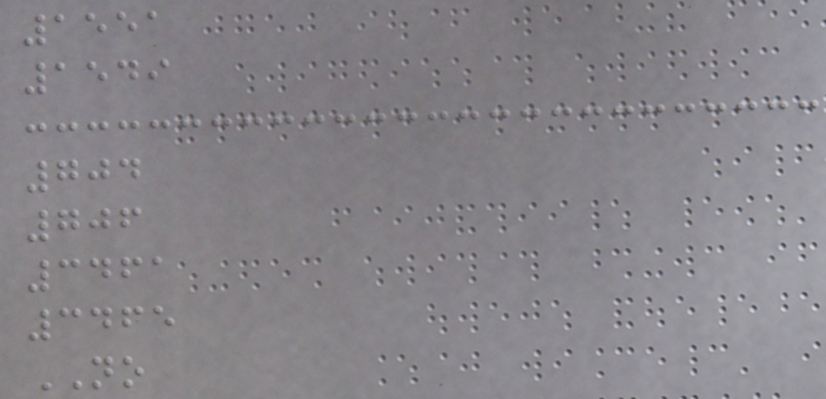1551
1549
704
706
3461
3465
NO
